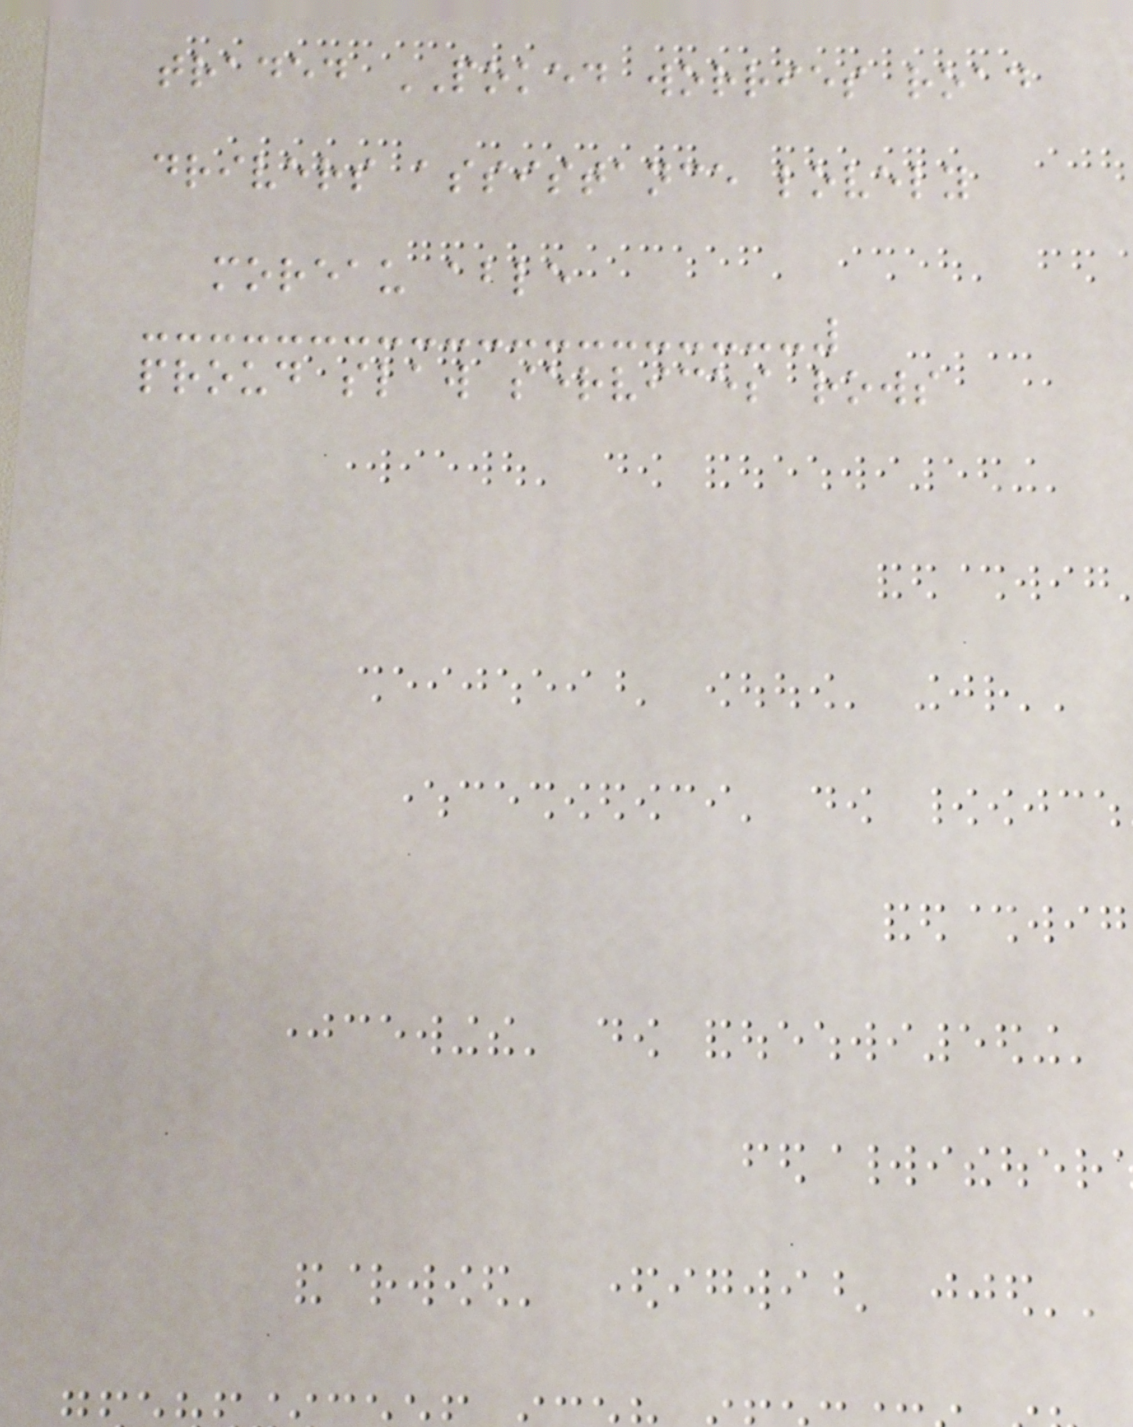traded POKED worries road
drivers assistance lovely
moreau able
proud slaw services rows
